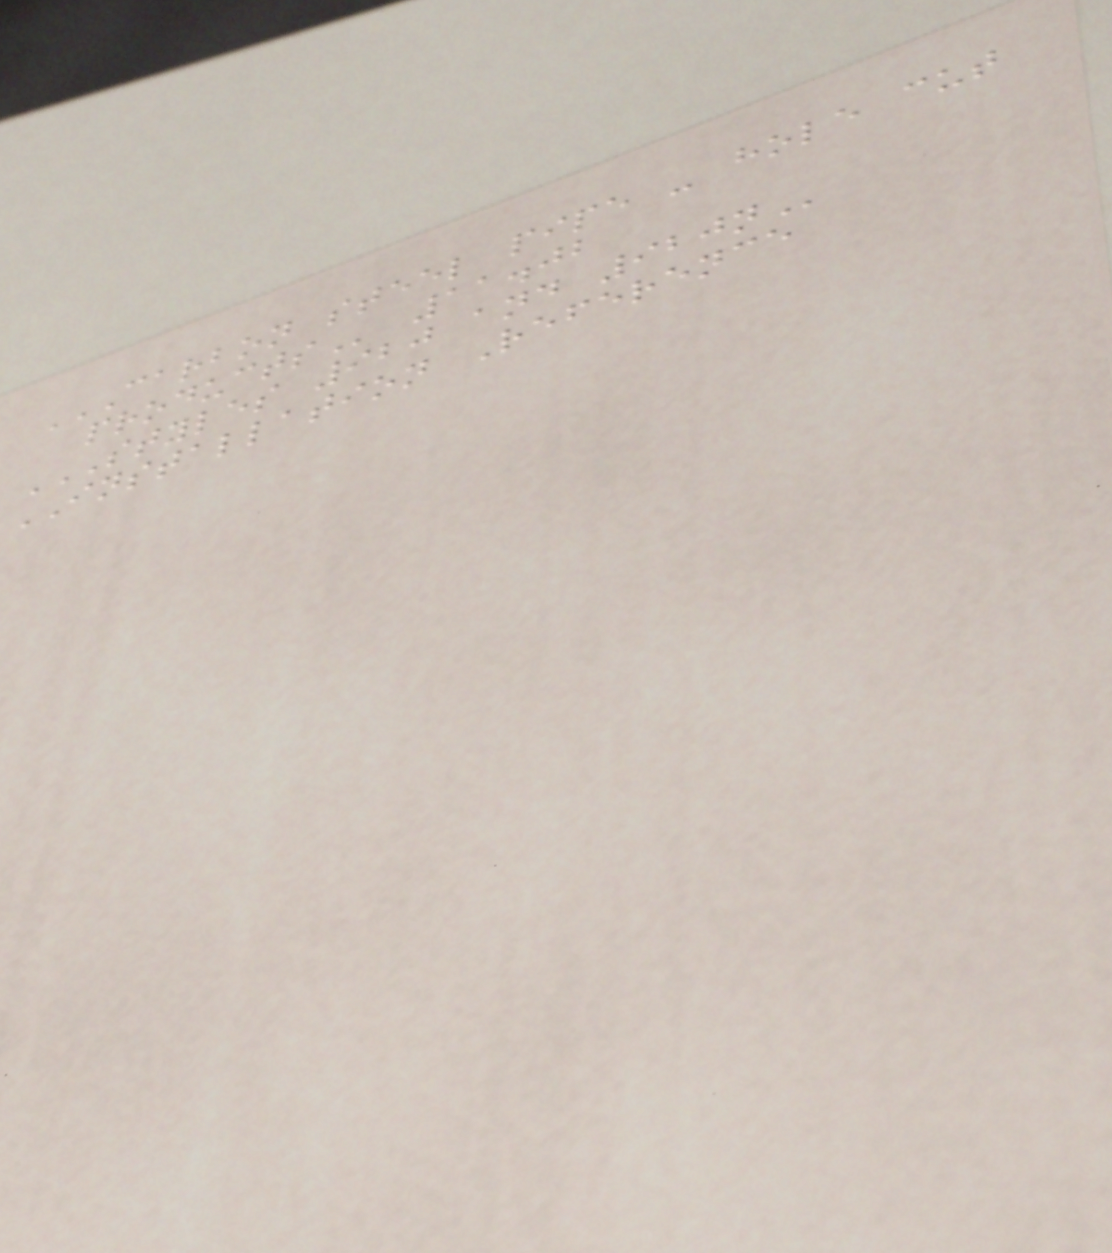CARBON STEEL PIPE - HOLE CUT
PRODUCTS 11.02
STYLES 920 AND 920N
INSTALLATION Reference
